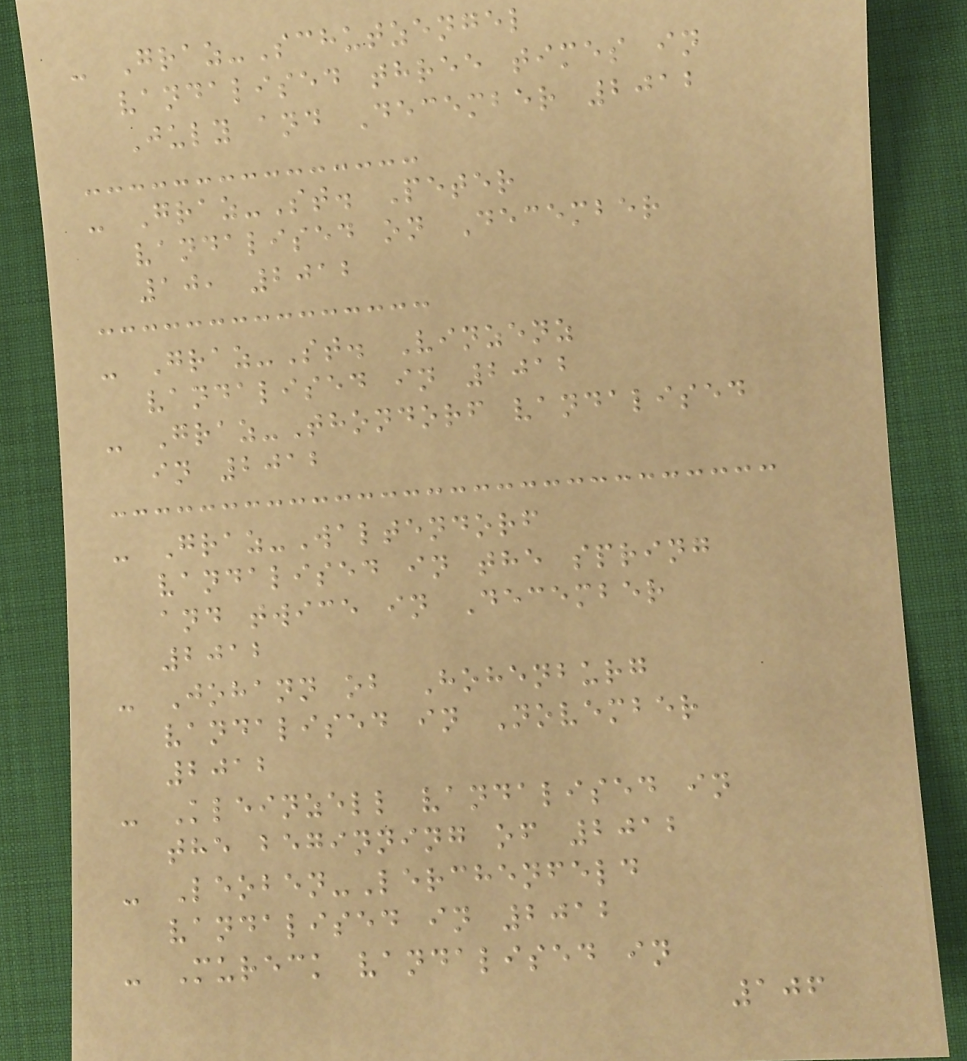- Graz-Schutzengel
vandalised three times in
July and December 2012
- Graz-St. Peter
vandalised on December
10, 2012
- Graz-St. Vinzenz
vandalised in 2012
- Graz-Thondorf vandalised
in 2012
- Graz-Waltendorf
vandalised in the spring
and twice in December
2012
- Johann ob Hohenburg
vandalised in November
2012
- Kleinzell vandalised in
the beginning of 2012
- Leoben-Lerchenfeld
vandalised in 2012
- Mureck vandalised in
106
